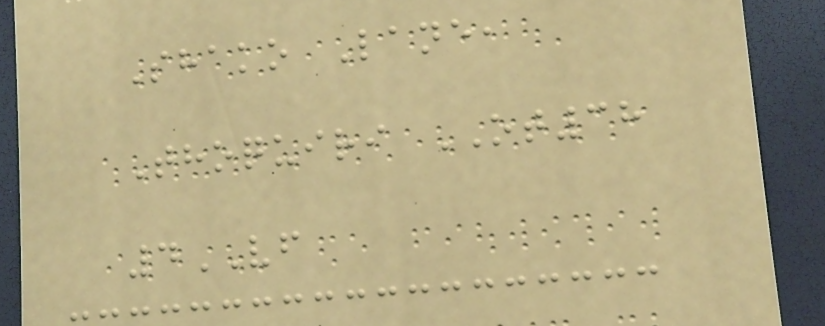Shako Lane,
Thoquiri OT38
4VF
